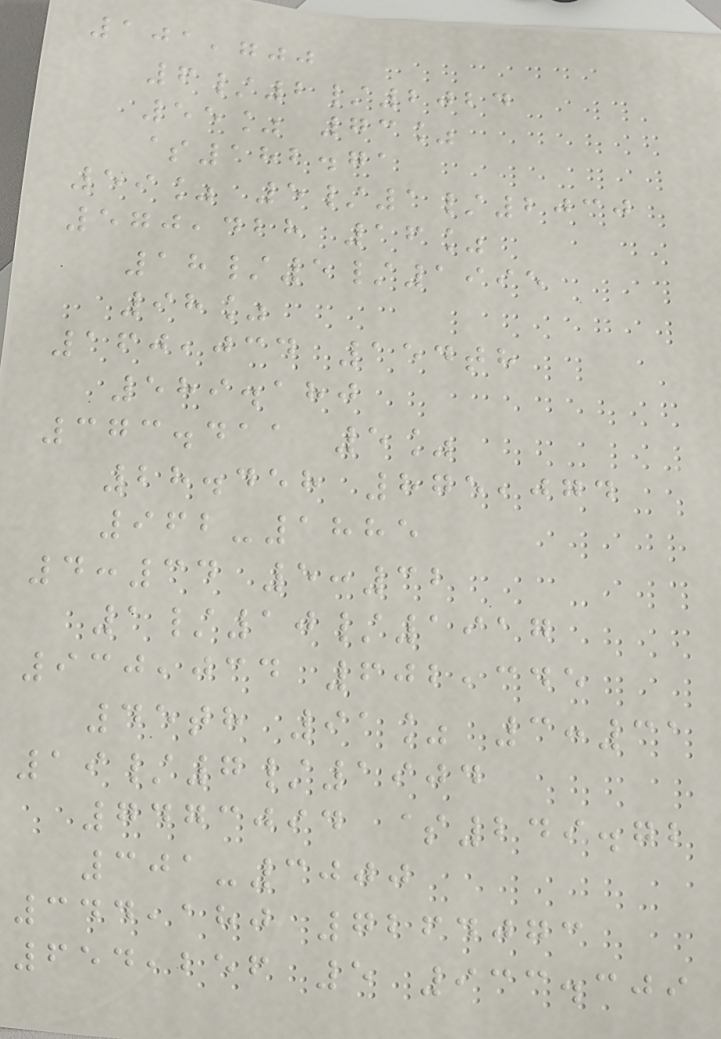101,700
6/2/2024
55% 73%
$182.71
59% 5/1/2030
570,428 16%
18/5/1995
98%
160,034 154th
589.180
373.411 5%
28.458 875,074
962-1885
4:34 5:32
1/10/1917
930,034 602,345
45th 91% 3:31
19/7/1904
7473094 $249.72
301-3000
344,180 7264073
654,256 5 933.309
